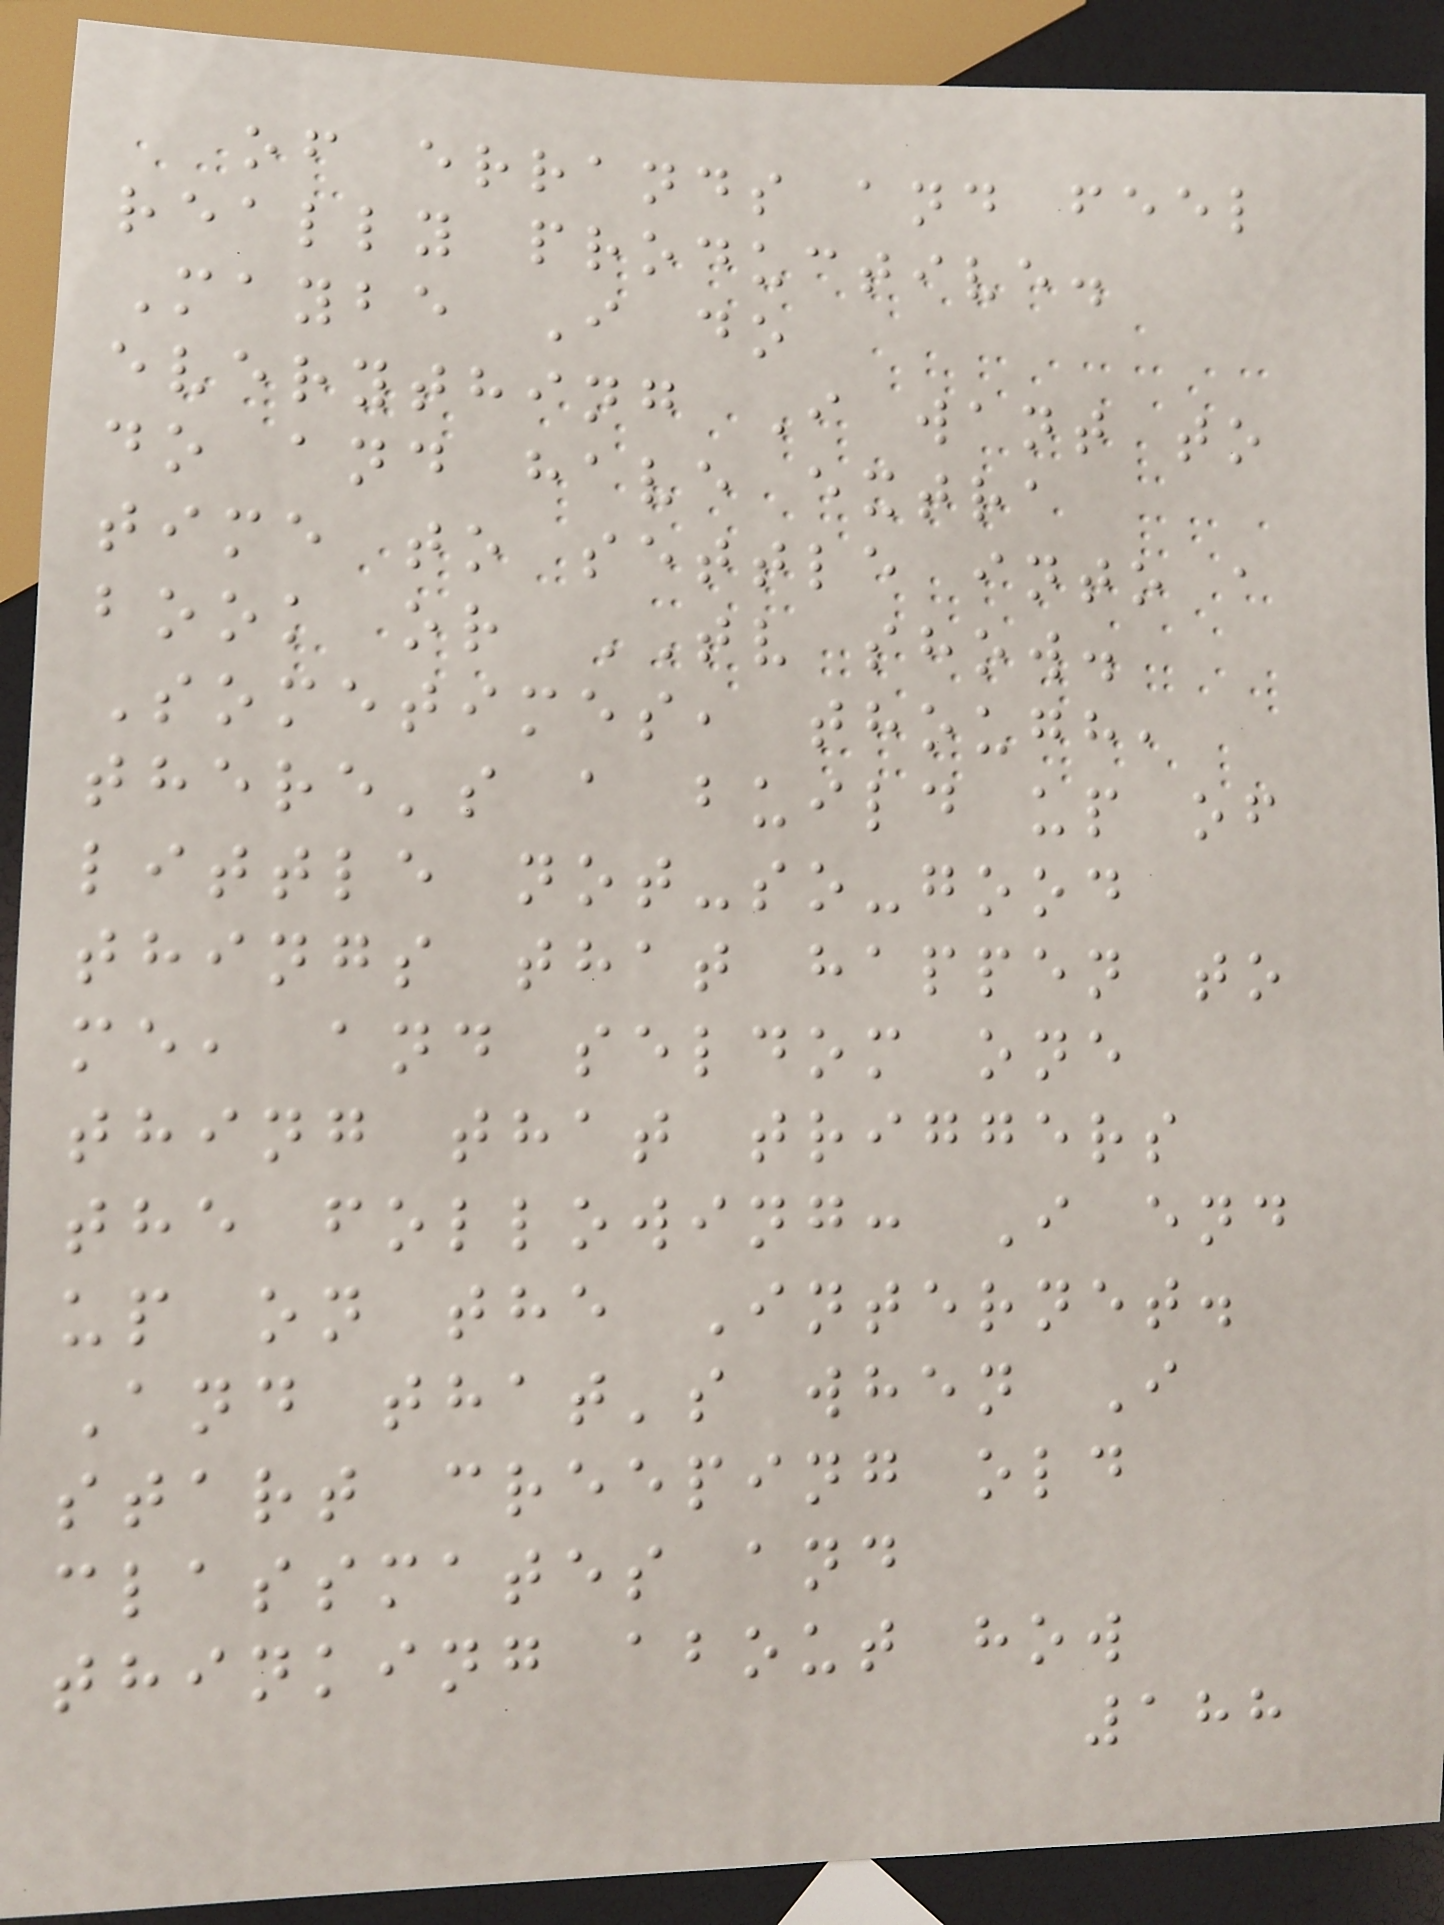of errands and feel
really productive.
Maybe I do
everything I want to
do and have extra
time to settle into a
book or TV show.
Sometimes, though,
there's a build up of
little not-so-good
things that happen to
me, and seldom one
thing that triggers
the following: I end
up on the Internet.
And that's when I
start creeping old
classmates and
thinking about how
188
